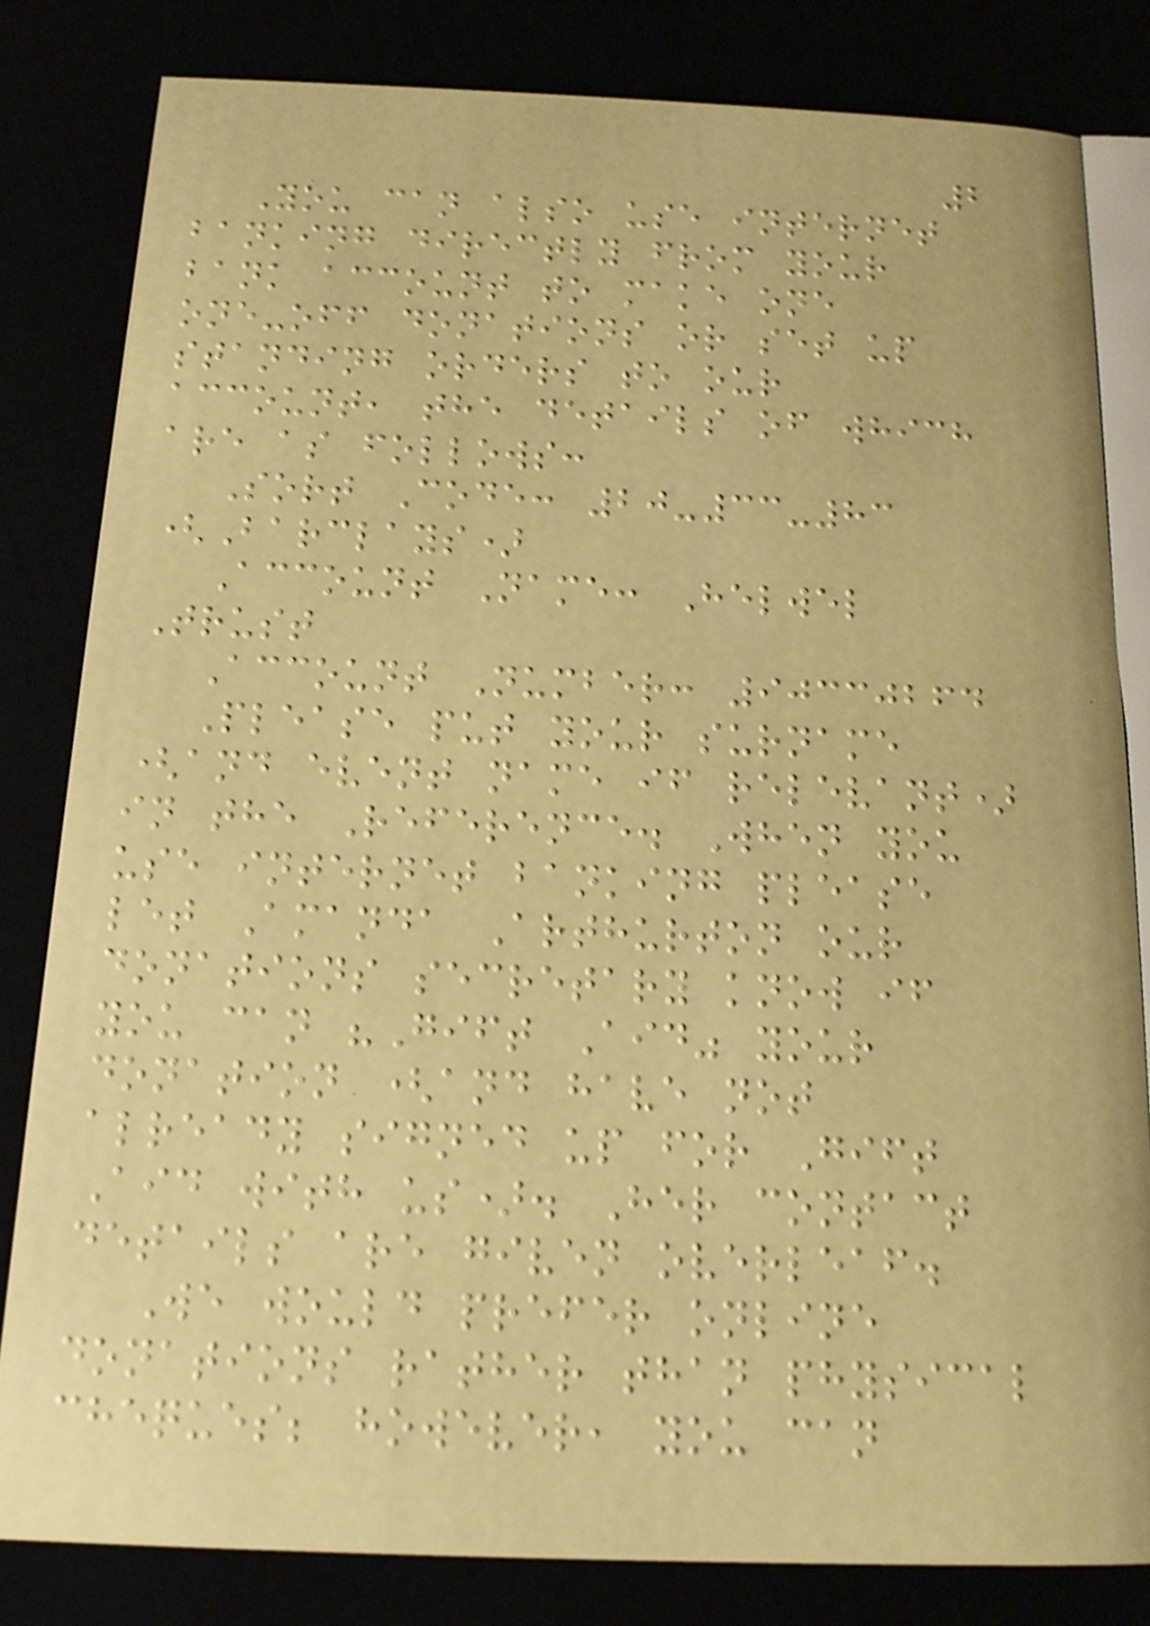2
You can also use internet
banking directly from your
bank account to make one
one-off donations or set up
standing orders to our
account, the details of which
are as follows:
Sort Code: 20-33-83
(Barclays)
Account Name: Helwel
Trust
Account Number: 90330264
Please put your surname
(and event name if relevant)
in the Reference. When you
use internet banking please
let Amanda Arthurton our
donations secretary know if
you can "Gift Aid" your
donation (and have not
already signed up for Gift
Aid with us). Her contact
details are given overleaf.
We would prefer online
donations rather than physical
cheques; however, you can
